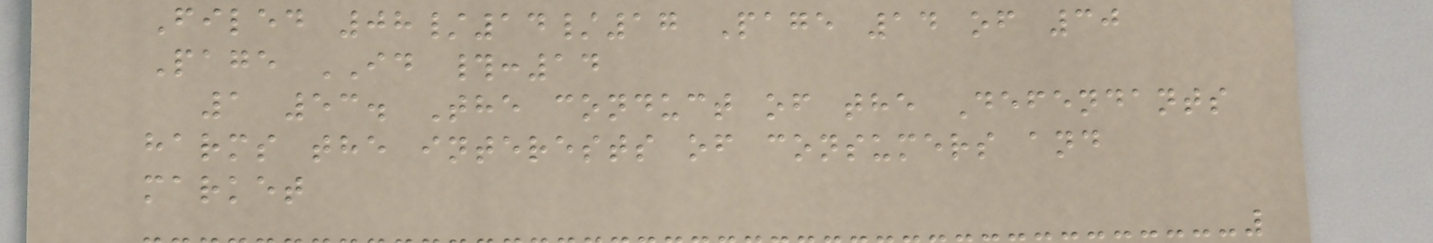Filed 08/14/17 Page 14 of 30
Page ID #:14
1 53. The conduct of the Defendants
harms the interests of consumers and
market
